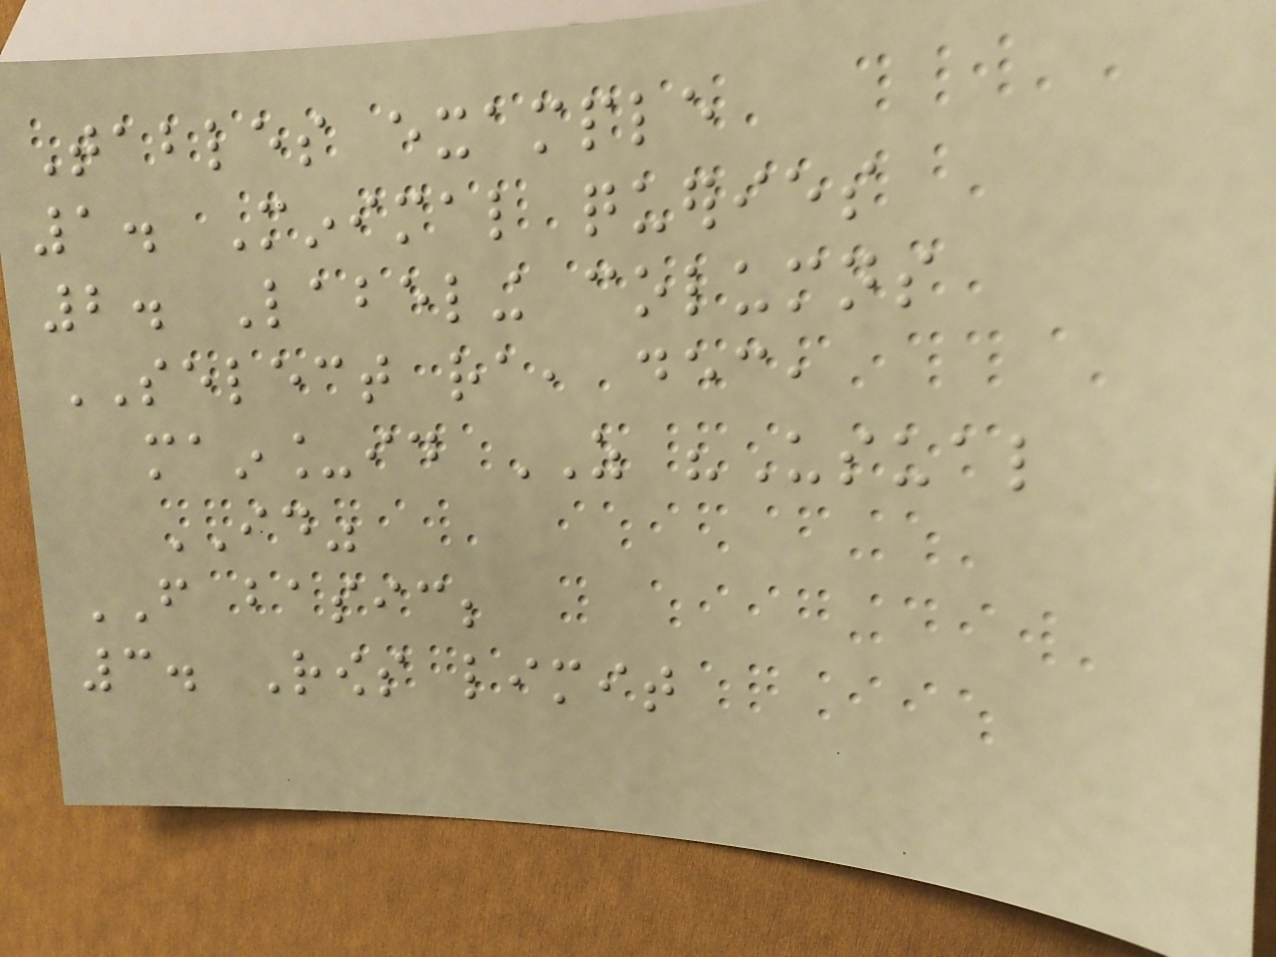Tables example
1. Minimal queries
2. Labeling columns
SELECT ra, dec,
main_id AS "Usual
ID"
FROM basic;
3. Rows limit
